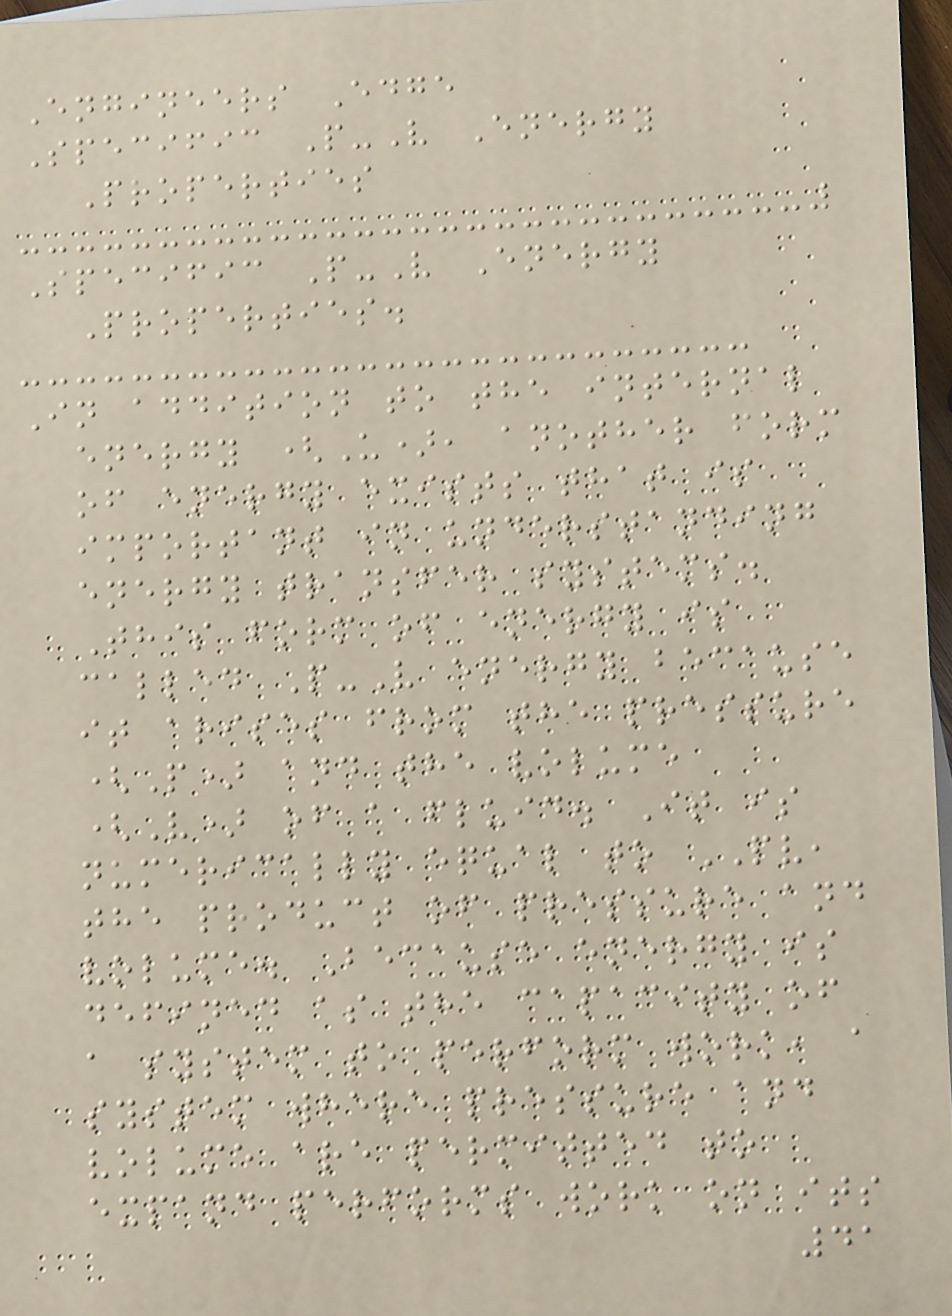Engineers Edge
Specific P-V Energy
Properties
Specific P-V Energy
Properties.
In addition to the internal
energy (U), another form
of energy exists that is
important in understanding
energy transfer systems.
This form of energy is
called P-V energy because
it arises from the pressure
(P) and the volume
(V) of a fluid. It is
numerically equal to PV,
the product of pressure and
volume. Because energy is
defined as the capacity of
a system to perform work, a
system where pressure and
volume are permitted to
expand performs work on its
41
